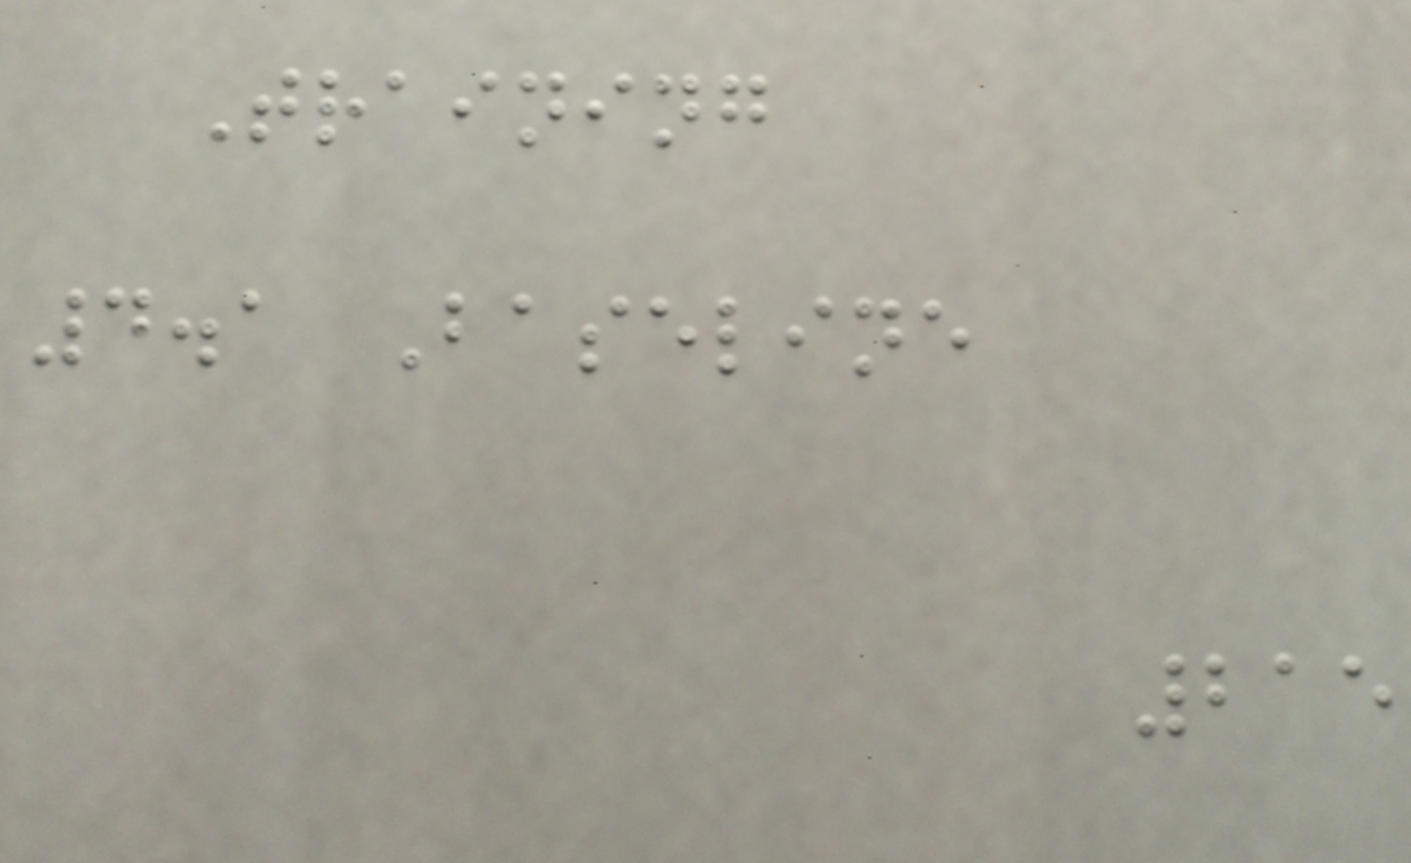Training
4.1 Baseline
215
